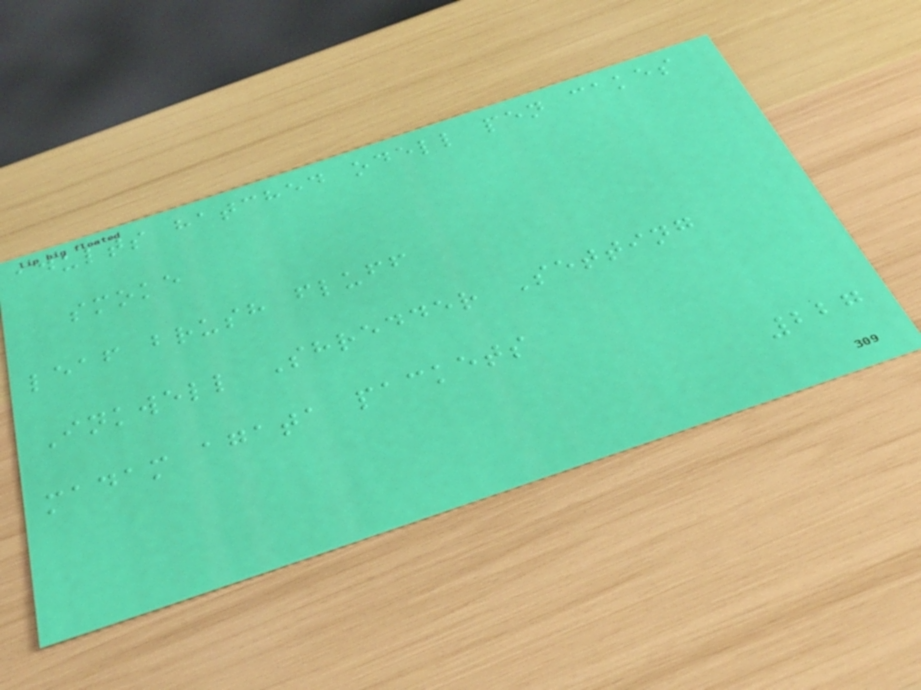adults hatched odell pen cakes
smoke
leaf brush fluff
Inkwell Shredder Setting
madam agata packets
227
